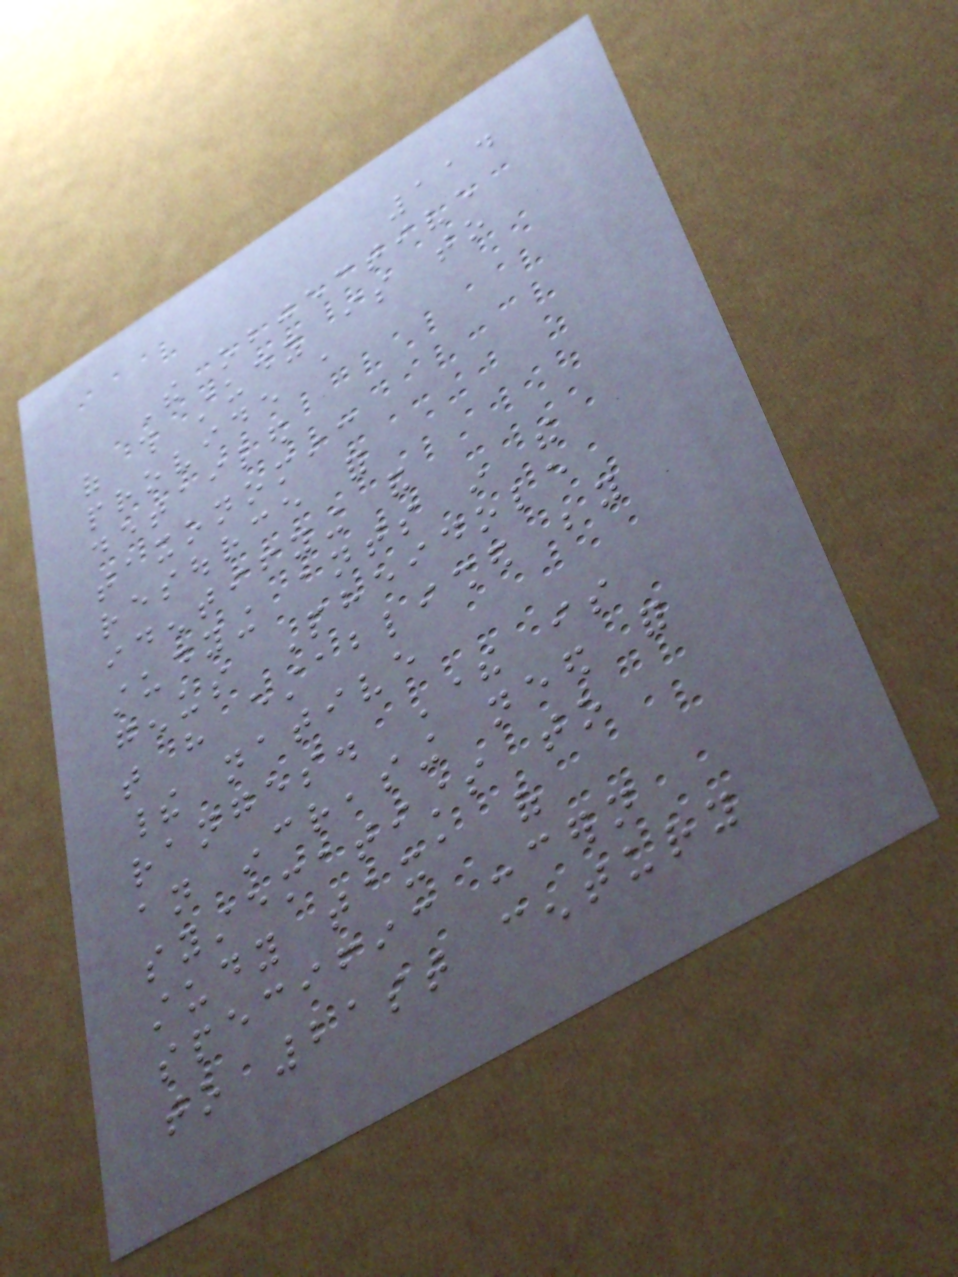114
The objective
of this study is to
provide a
detailed
taxonomic
resource for
identifying and
studying ants in the
genus Pheidole
that have established beyond
their native
ranges. There is
an increasing need for
systematists to
study taxa of
specific concern
to 21st century
